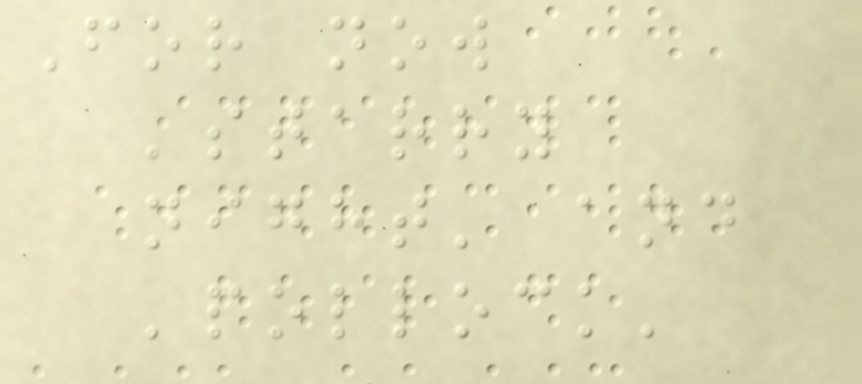For now
'starry
night' and
'pollock'
